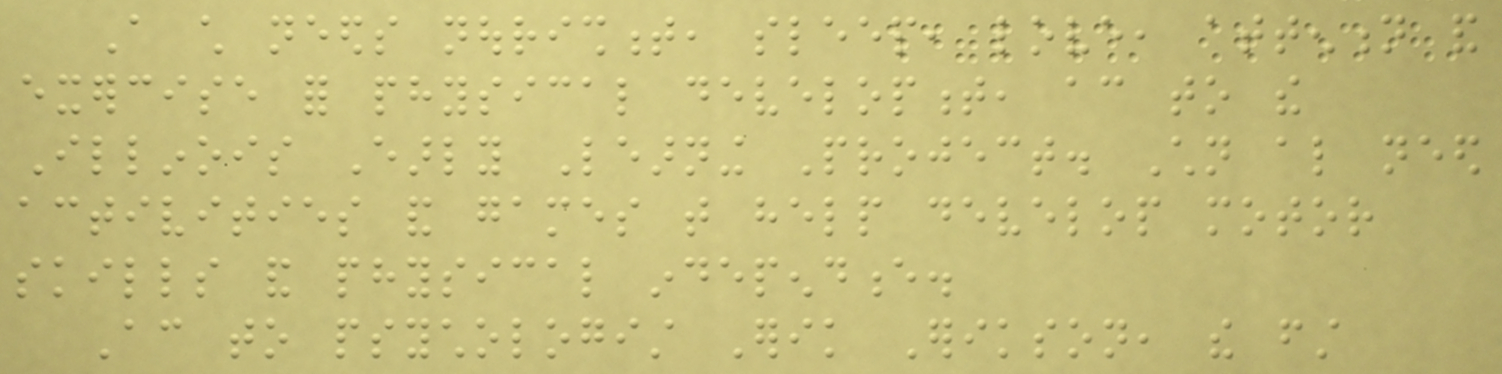A child needs nourishment, sleep, love, attention and
exercise for physical development, according to the
Illinois Early Learning Project. Children also need
activities and games that help develop motor
skills and physical independence.
According to psychologist Erik Erikson, the first
